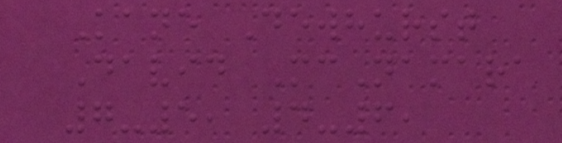Kane Dewhurst
David McNamara
7-5, 4-6,
